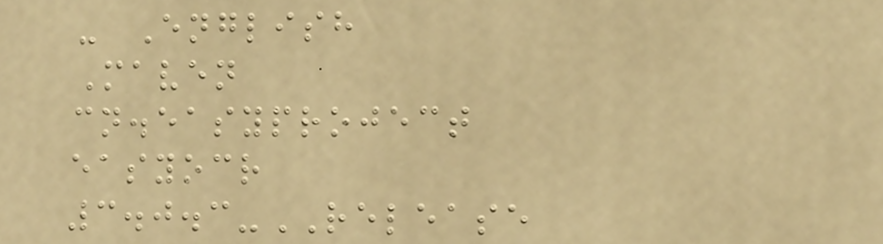- English
Maven
cn.easyproject
easyocr
3.0.3-RELEASE
